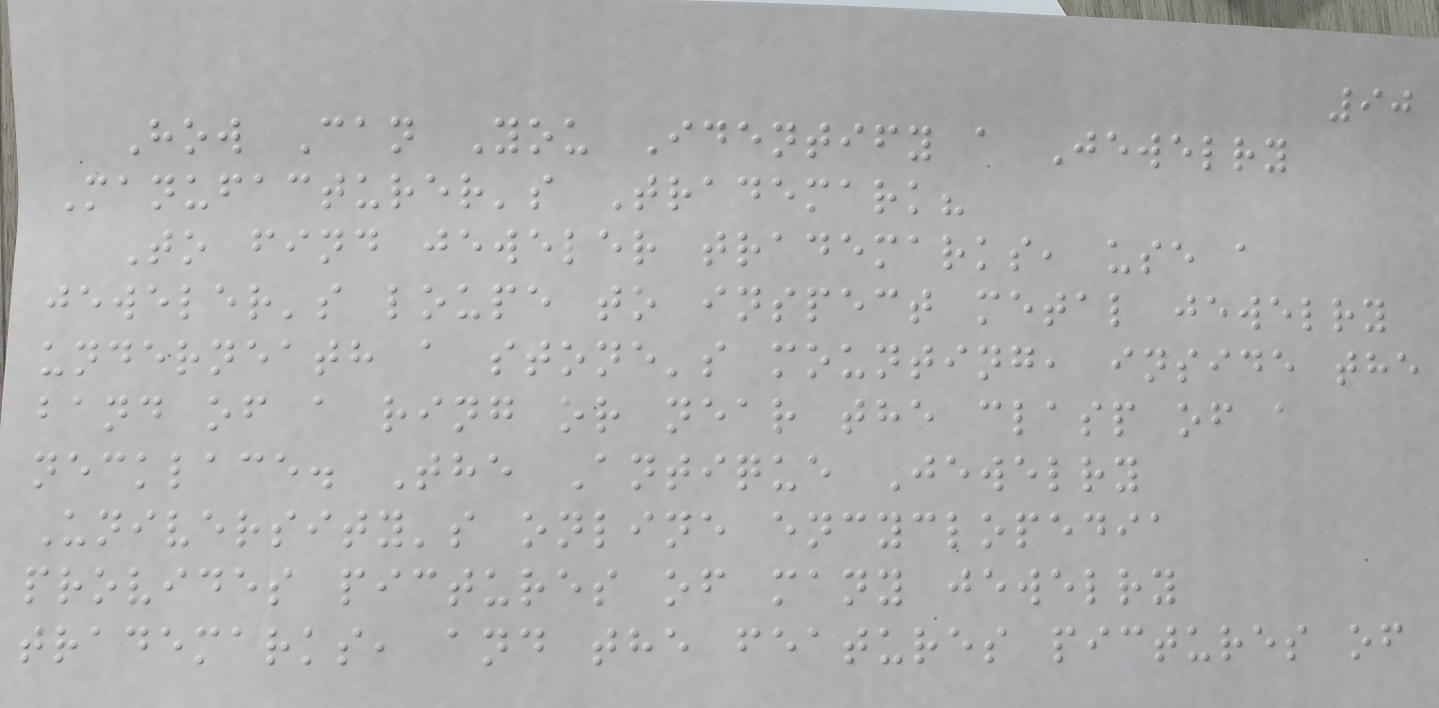90
How Can You Identify a Jewelry
Manufacturer's Trademark?
To find jeweler trademarks, use a
jeweler's loupe to inspect metal jewelry
underneath a stone's mounting, inside the
band of a ring or near the clasp of a
necklace. The Antique Jewelry
University's online encyclopedia
provides pictures of many jewelry
trademarks, and the features pictures of
